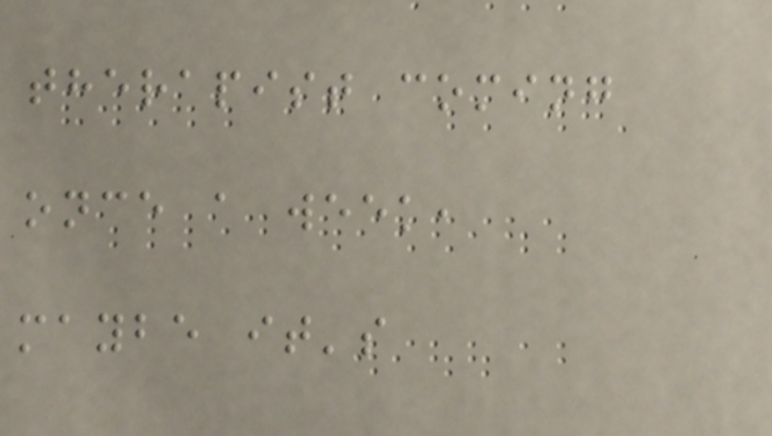therapist coming
once a week,
maybe it's
